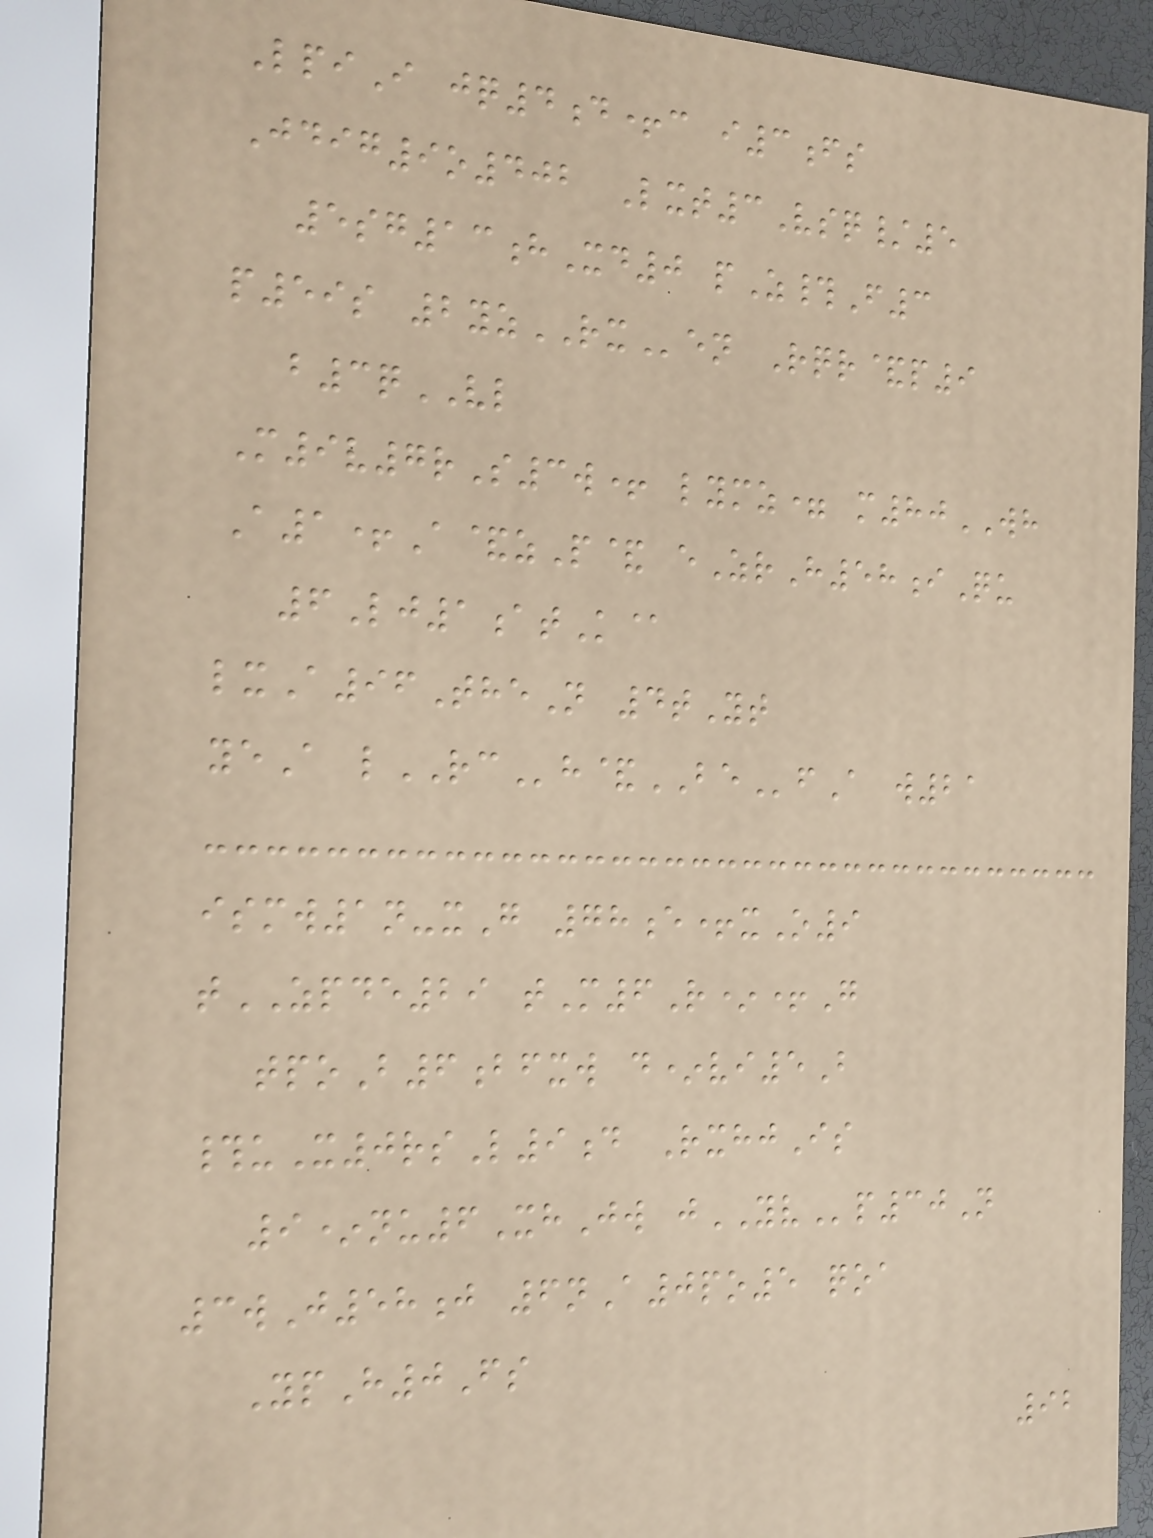LpiI jq4d+c i3fs
Jdig9o402 Lxt3Vsq/5
5sg13hXd0 pZ#F3
p59s 2yzRXen Rqr&p9
b3qVL
M9v7rS3w+ lymz= m80WH
A1+A&zP& eZrH58iQu
6Lj1atK@
lxA96TheN 4tYt
yeA lRCh&BEfA w21
ismw1n-xG 78e+xO9
tZPDE29 tM6R*+G
tpoB6bfxw d*vi5B
#uX0rsL9d RxhjIs
9*nu6XhJw jYVp30N
3wJ58j 6nA0po5 qoa
YpH0Fs
92
